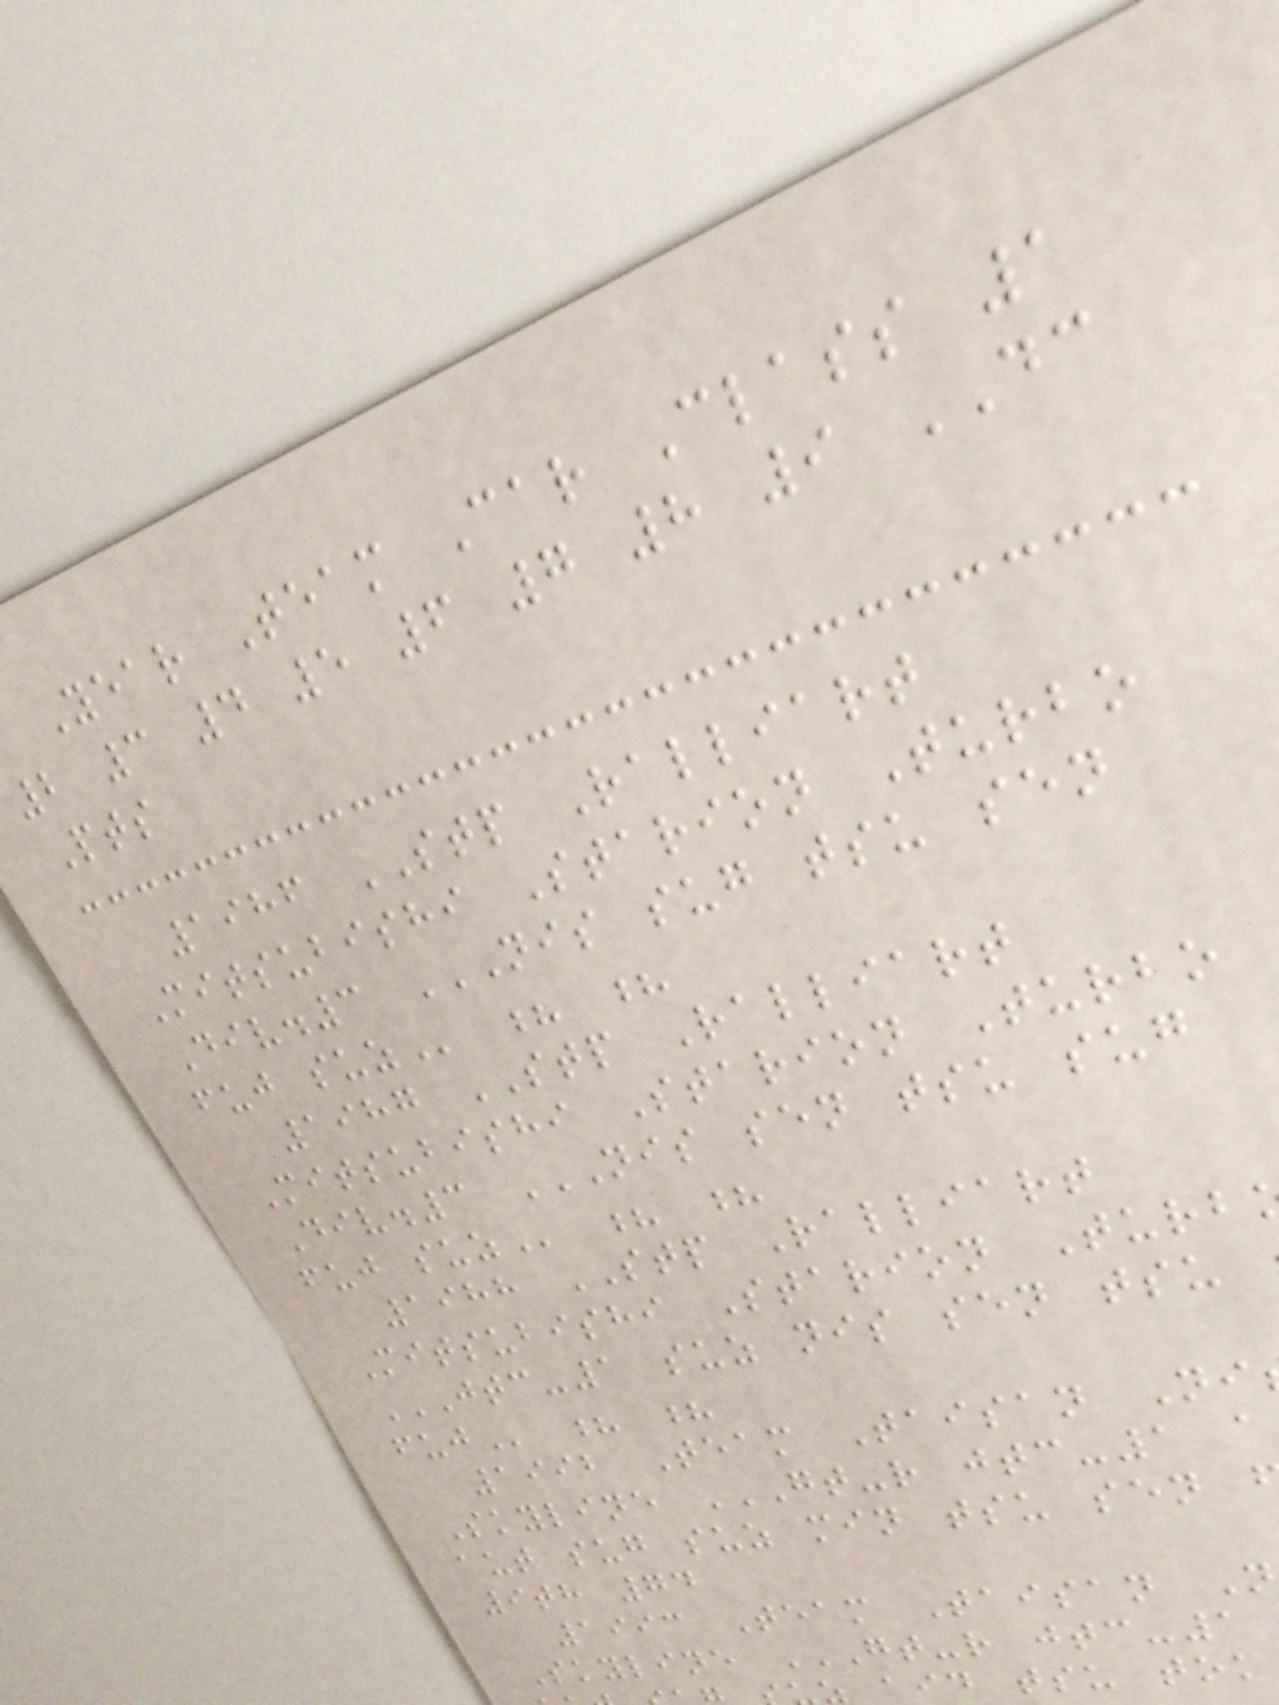Year Team Car Class 1
2 3 4 5 6 7 8 9 DC
Pts
1986 STP Ralliart
Mitsubishi Starion Turbo
Div.3 NIS SUG TSU SEN
1987 STP Ralliart
Mitsubishi Starion Turbo
Div.3 NIS SEN TSU SUG
1988 STP Ralliart
Mitsubishi Starion Turb
? ?
1992 Team Taisan Ni
aut sug suz min tsu sen
9th 74
1993 Team Taisan N
aid tsu tok
